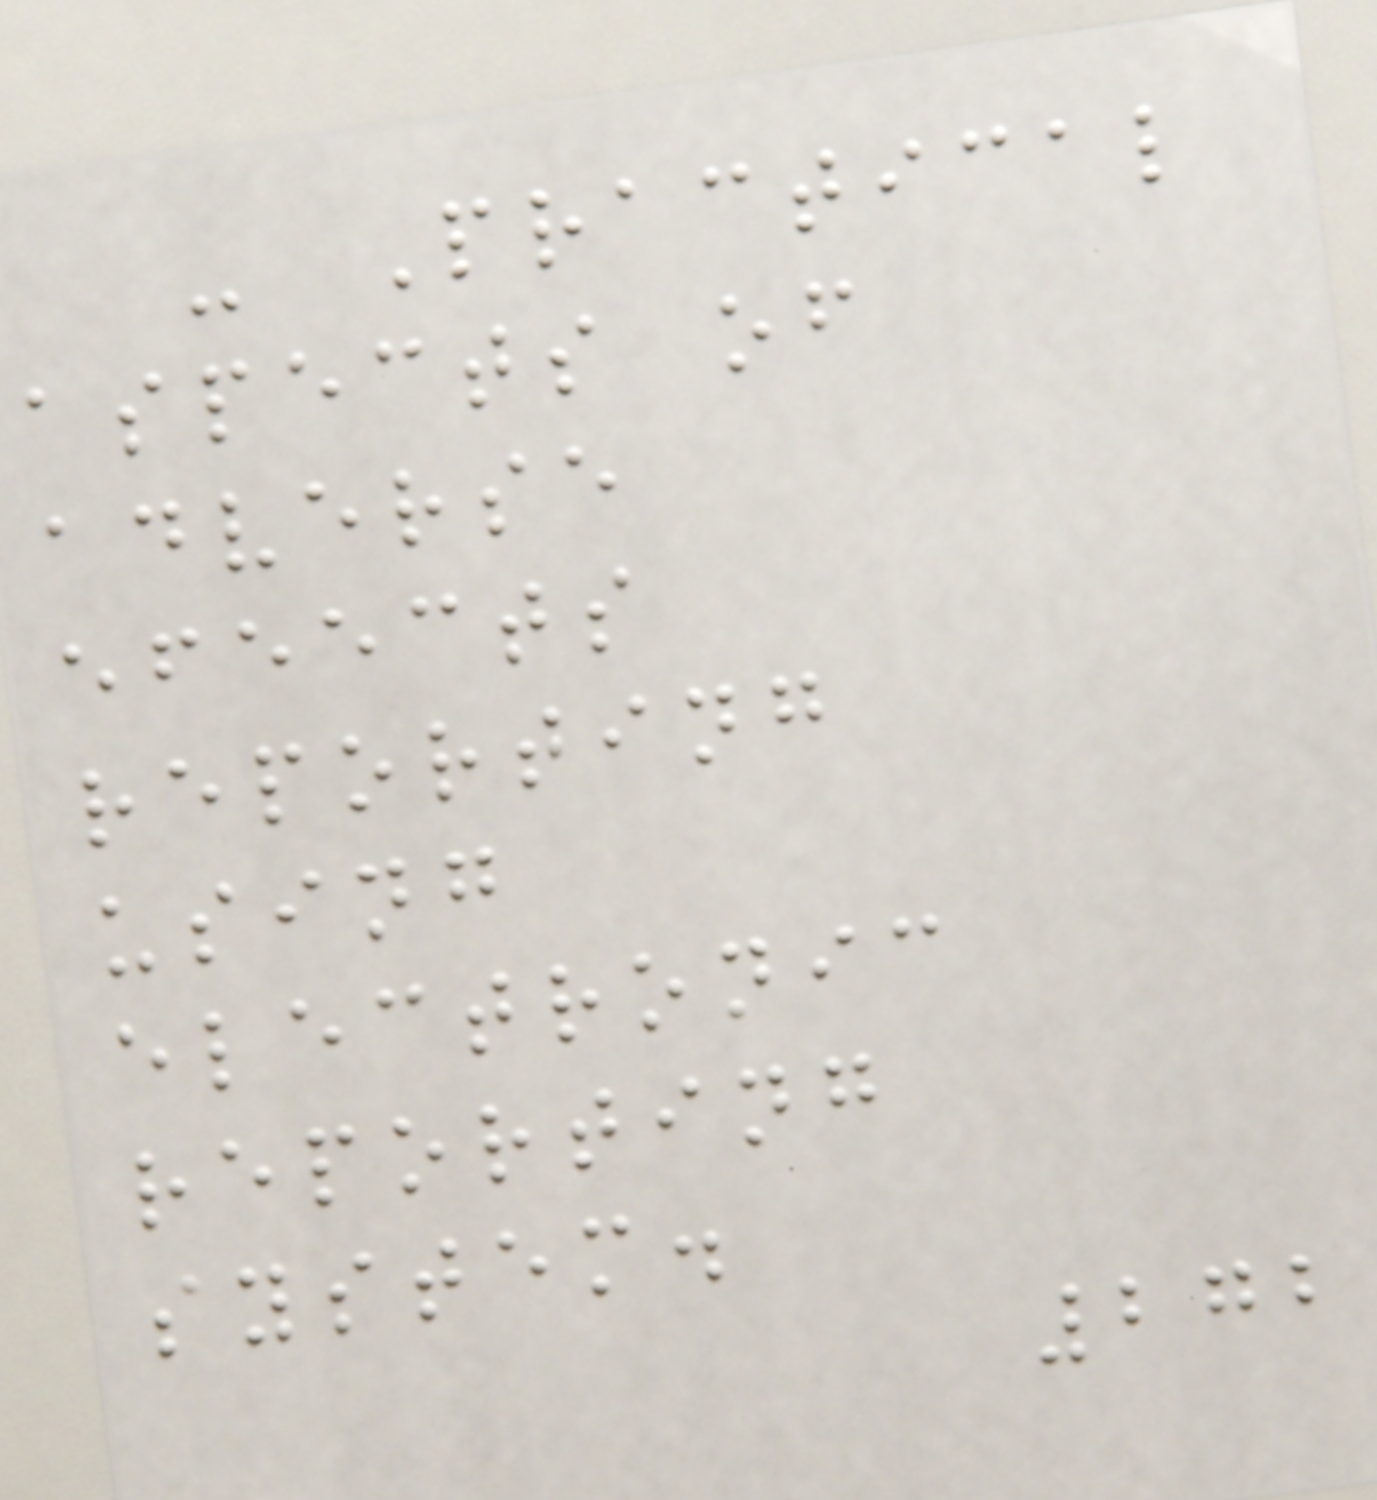- Practical
aspects of
adverse
efeects
reporting
using
electronic
reporting
system.
272
